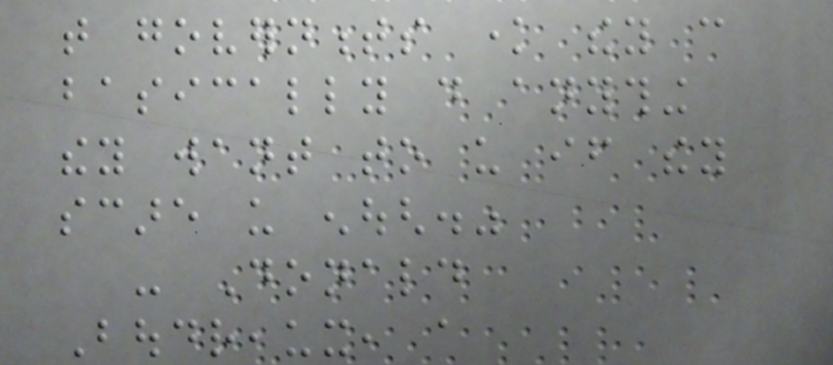that governments know they can
basically do anything
they want to us if they
scare us enough."
- Donald
Boudreaux, a
